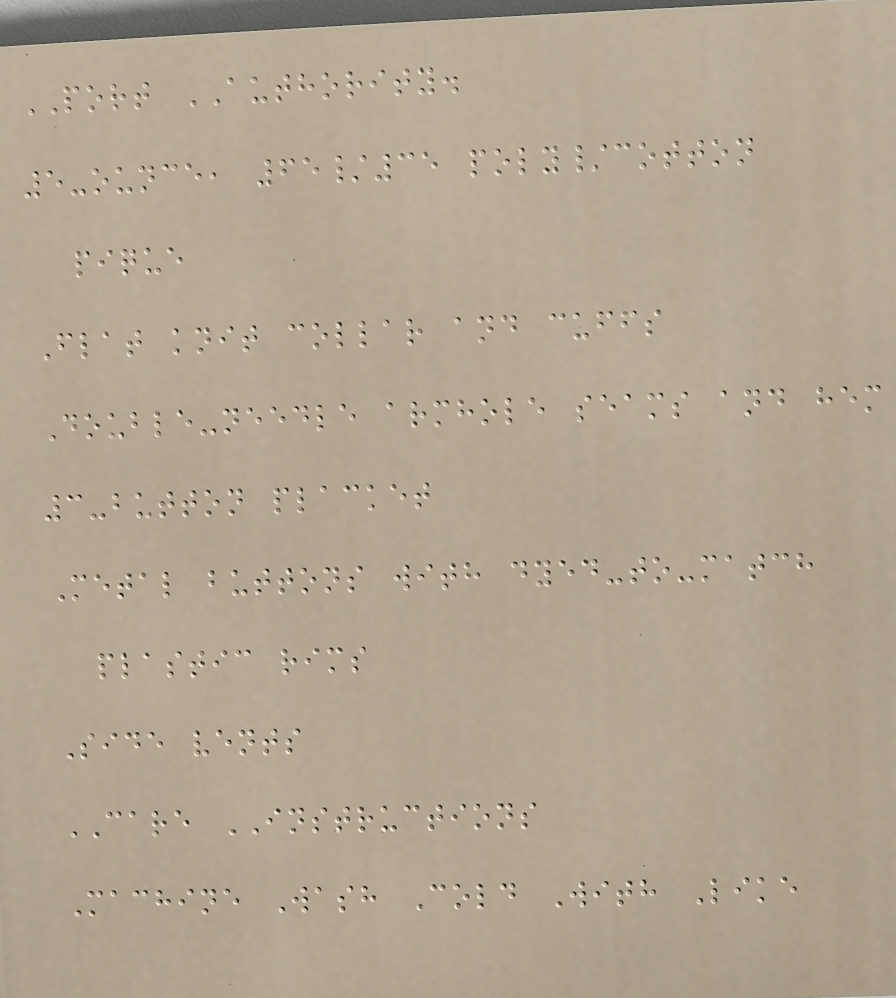PORT AUTHORITY.
5-ounce, 65/35 poly/cotton
pique
Flat knit collar and cuffs
Double-needle armhole seams and hem
3-button placket
Metal buttons with dyed-to-match
plastic rims
Side vents
CARE INSTRUCTIONS
Machine Wash Cold With Like
